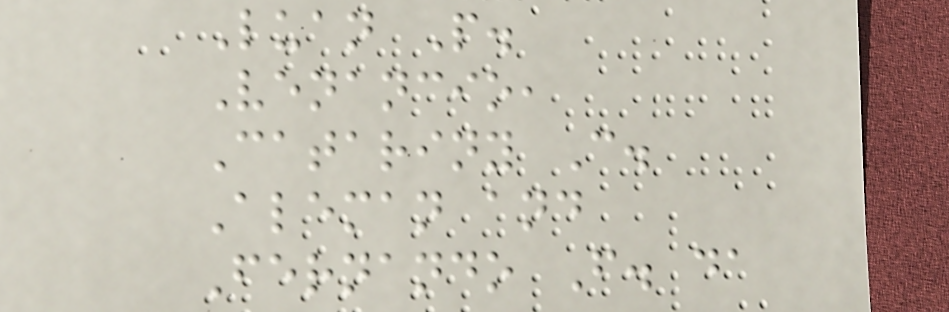Luan P.
Venancio,
Catariny C.
Aleman and
Fernando F. da
